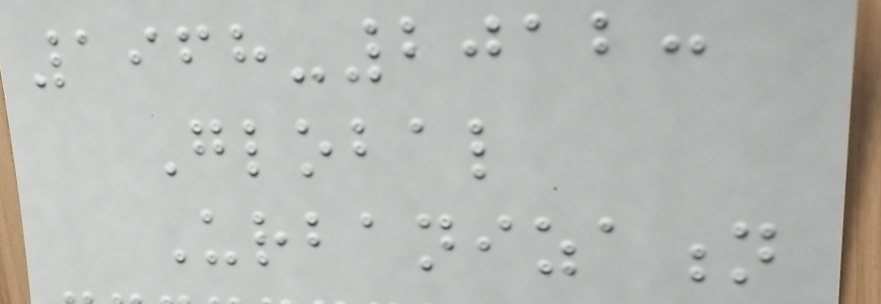1968-2012:
Global
Urbanization
